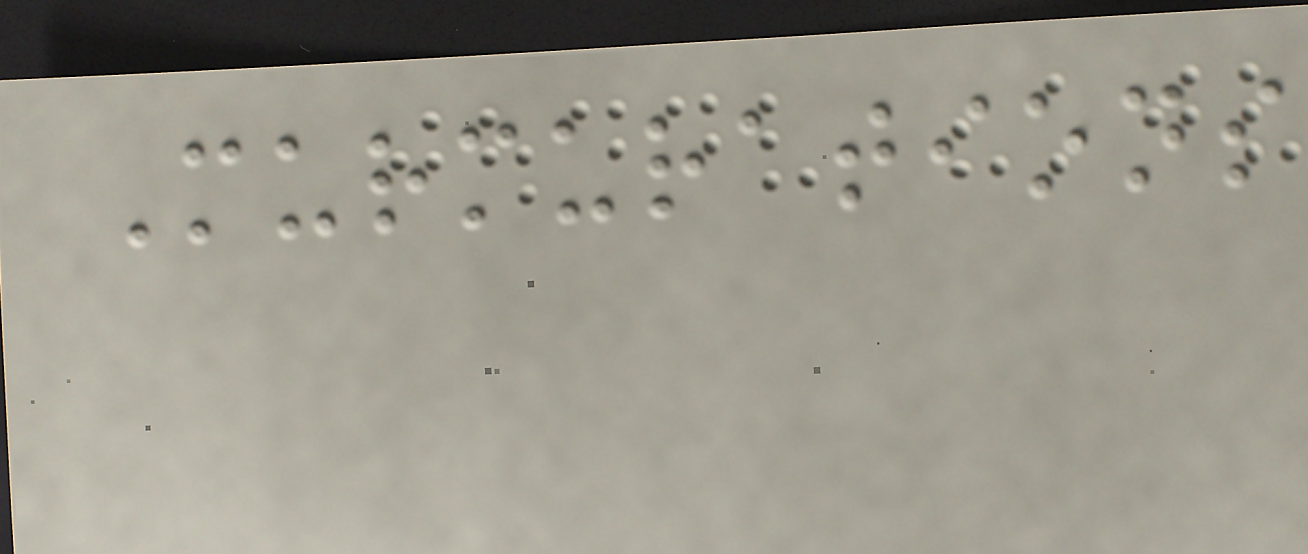Murmurations
